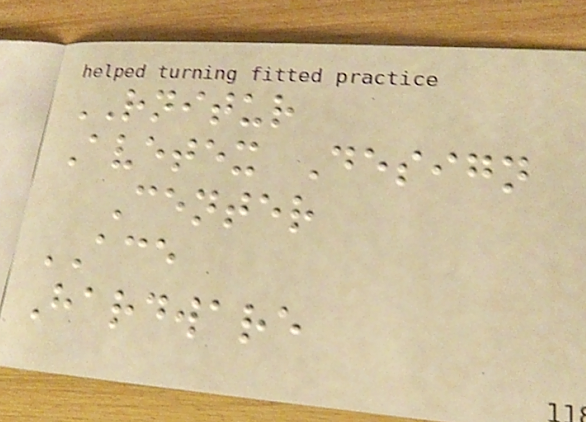RNITUR
Avetex Design
Center
ACE
Hardware
